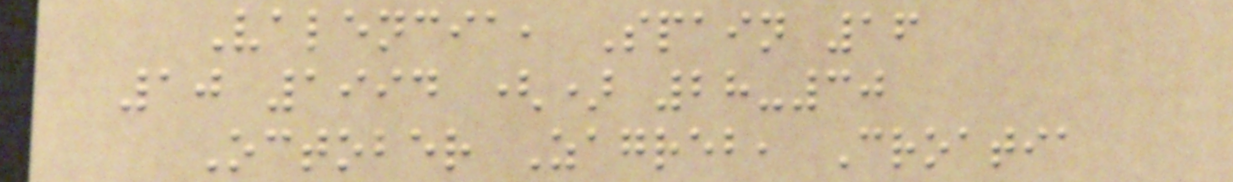Valencia, Spain 16
10 1994 () 28-30
October Zagreb, Croatia
